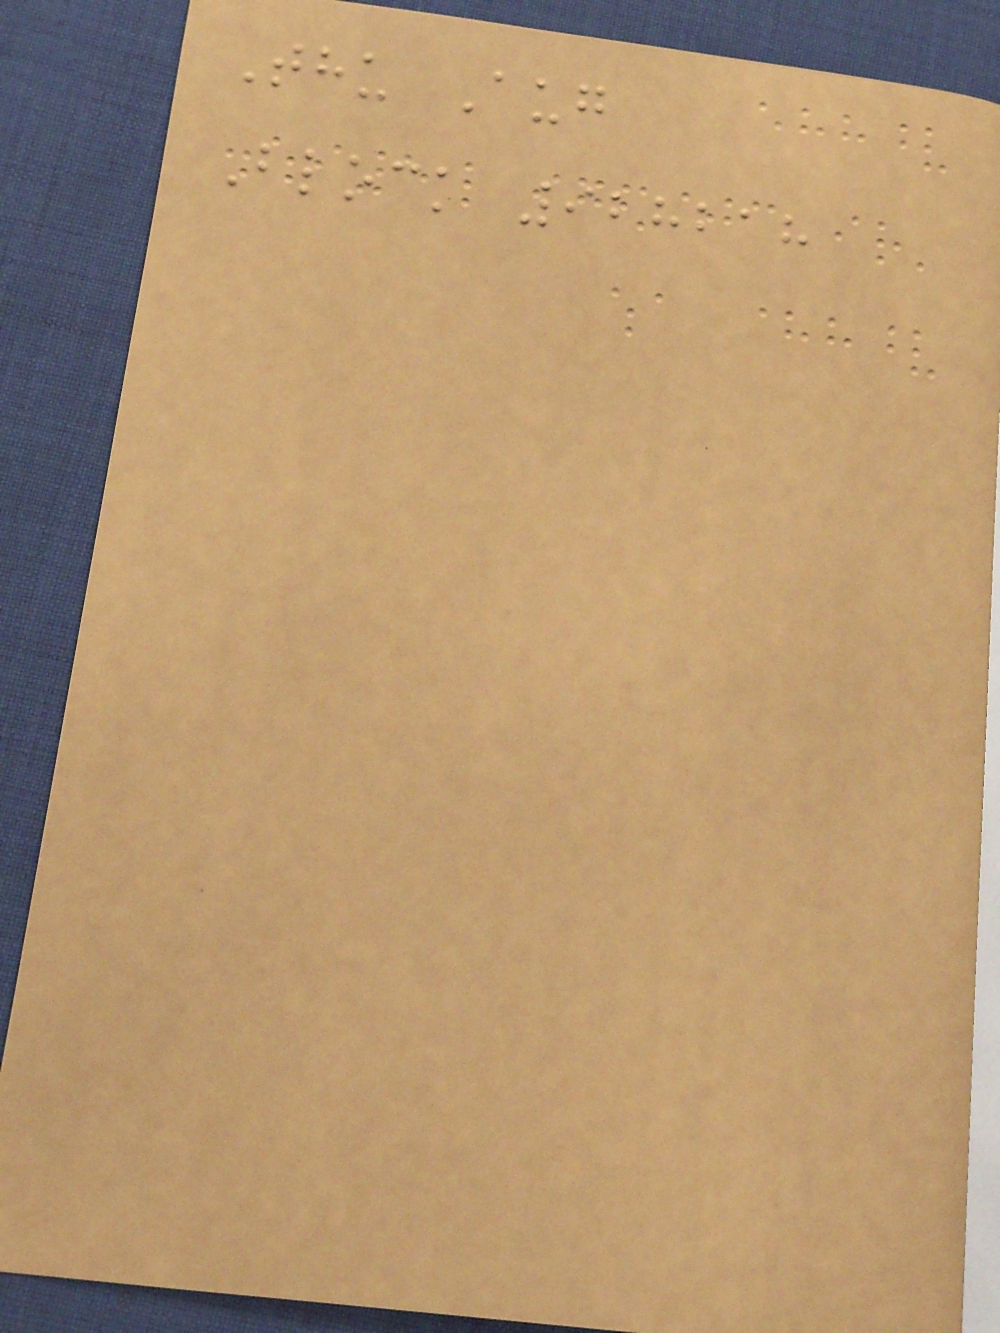Thu Aug
Block 928218
